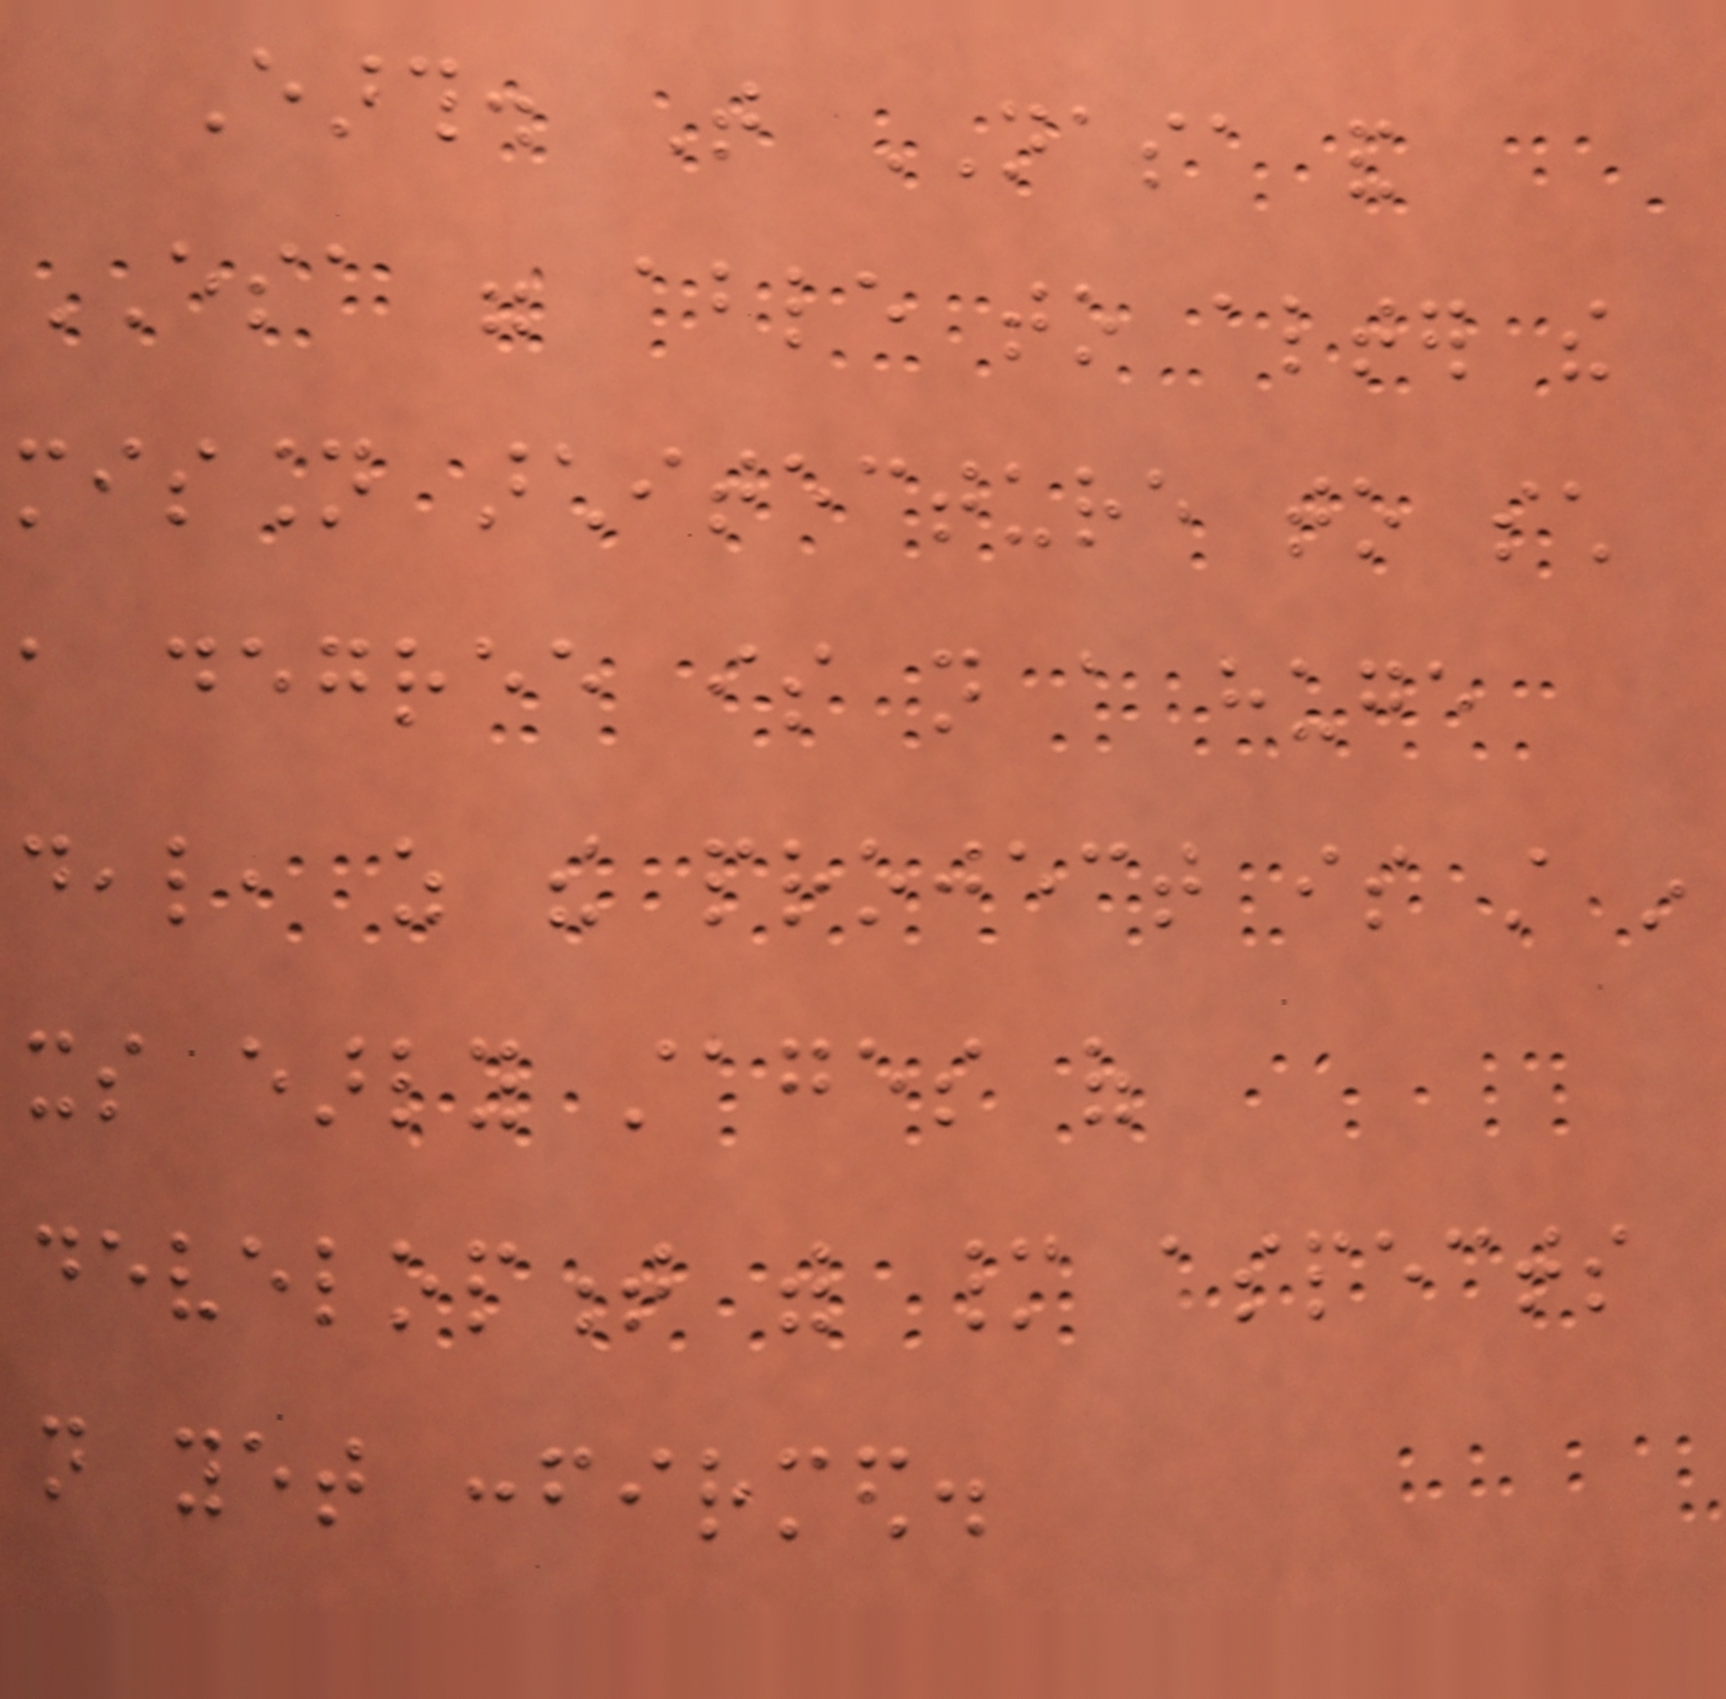Earth. That NASA and
ESA were able to alter the
mission architecture to such
a degree is not a huge
deal, as the project is still in
its early stages of
development with many aspects
not yet confirmed.
